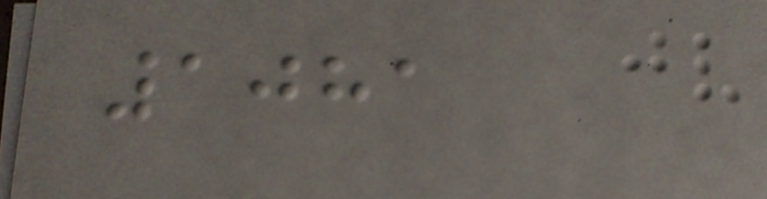1081
